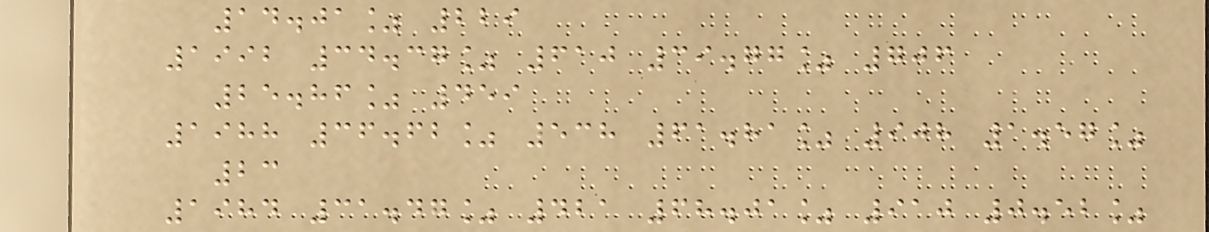14.01% 229
1992 34.37% 610 39.77% 706
25.86% 459
1988 36.62% 538 61.81% 908 1.57%
23
1984 31.47% 421 68.01% 910 0.52%
